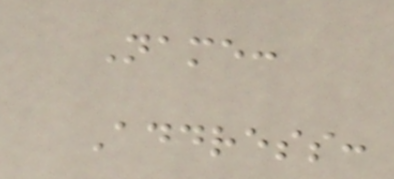Name:
Address:
